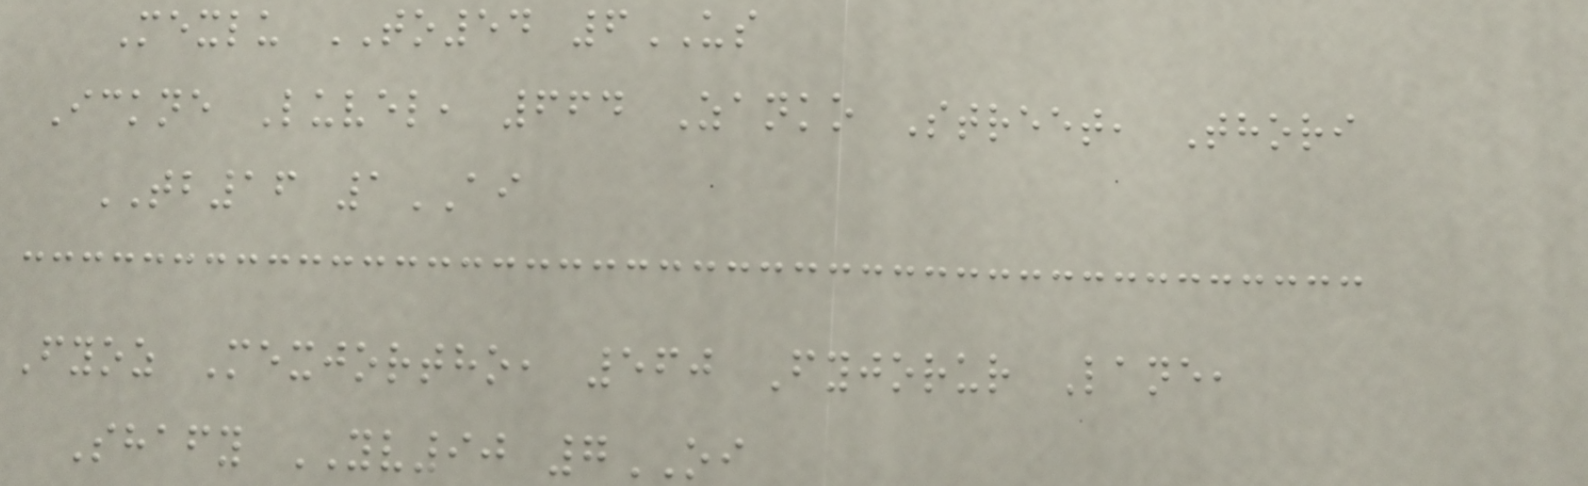Mexlu TO54 6US
Ickne Luvel, 664 Zanko Street, Thori
TB16 1AI
Fyoz Mexjortho, 560 Fyjorur Lane,
Shafy YV90 7OI
